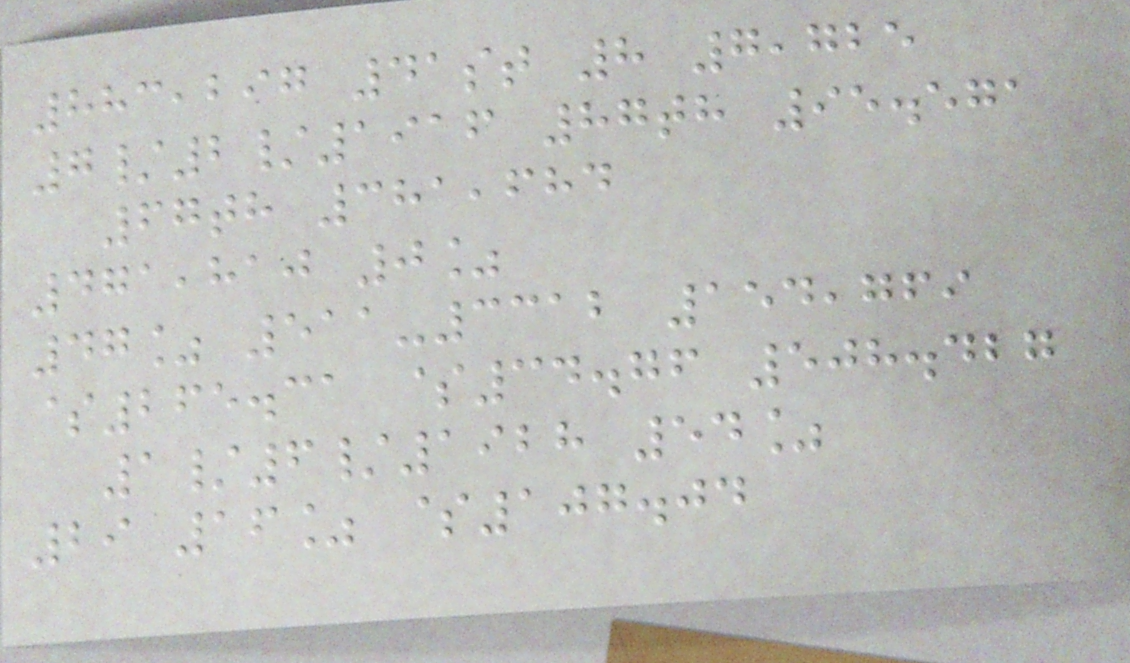883,297 41st 8 7,725
7/2/1916 87th 95.571
67th 381,684
471,810 0%
47% 511-3312 154,769
$265.31 $34.76 508.427
1/6/1928 54%
29 16% $107.04
